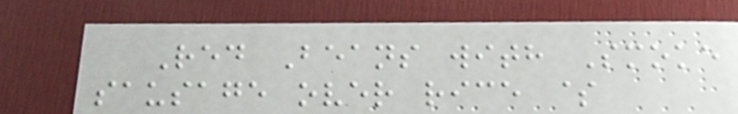Red Beans with Smoke
sausage over rice $
